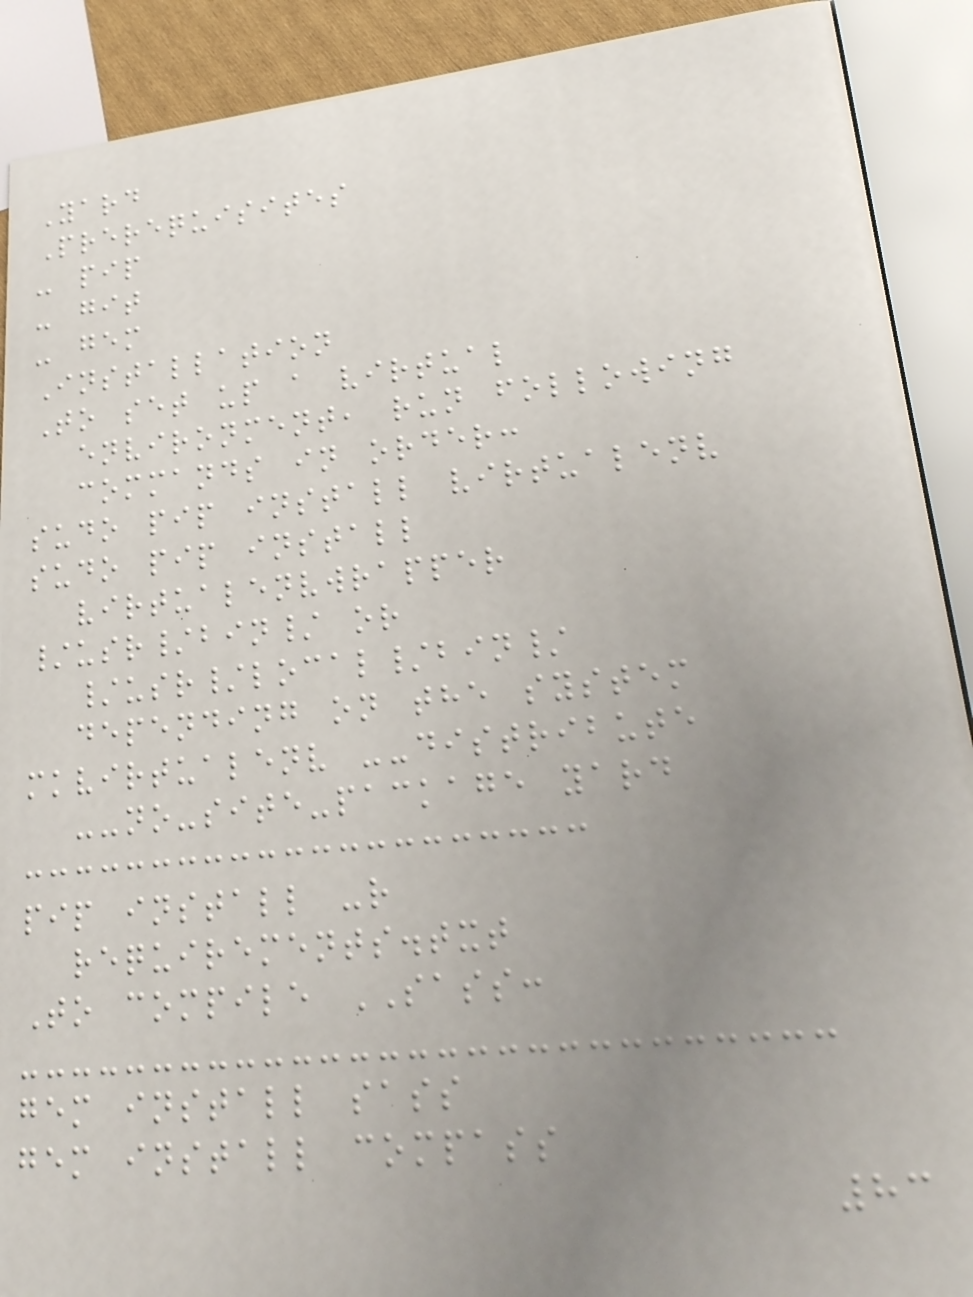Yard
Prerequisites
- pip
- git
- gem
Installation
To set up a virtual
environment, run following
commands in order:
sudo pip install virtualenv
sudo pip install
virtualenvwrapper
/usr/bin/ or
/usr/local/bin/
depending on the system
mkvirtualenv --distribute
--no-site-package yard
pip install -r
requirements.txt
To compile SASS:
gem install sass
gem install compass
83
